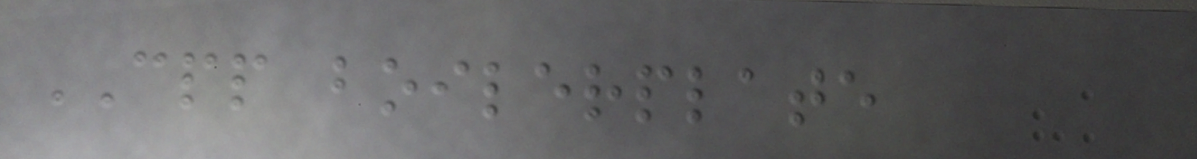CPP boilerplate
